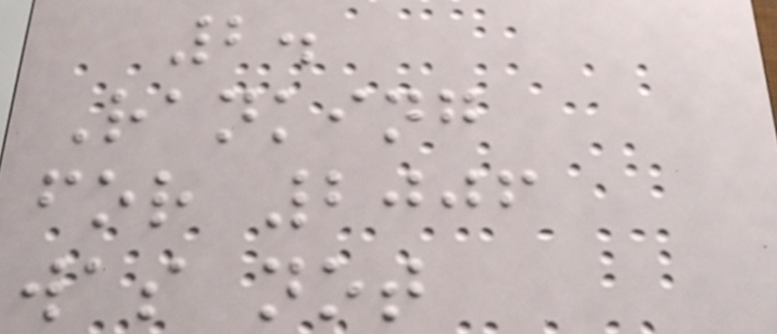2.
Ranking
for 2006
was not
